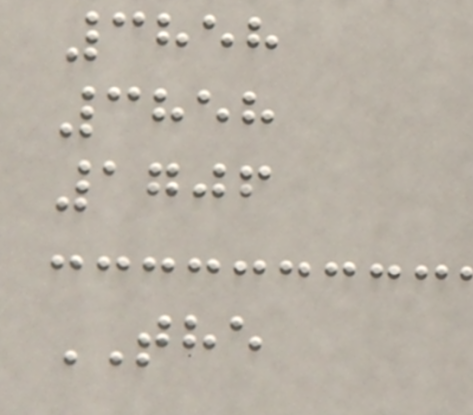3858
3858
1706
THE
